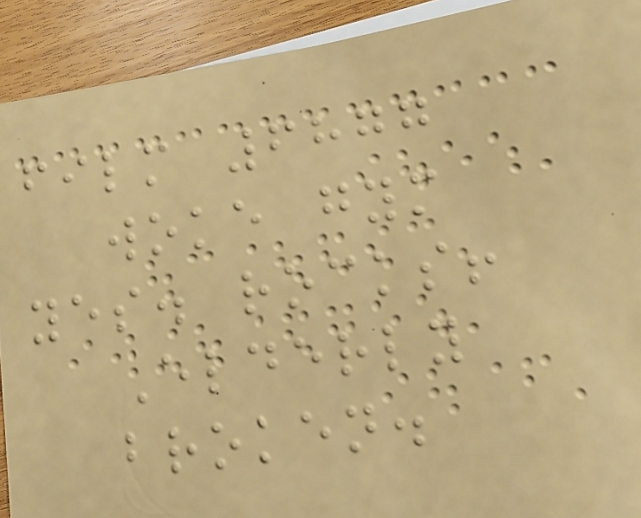film 6877
woke gym
yes. rocks!
Elderly
broken.
